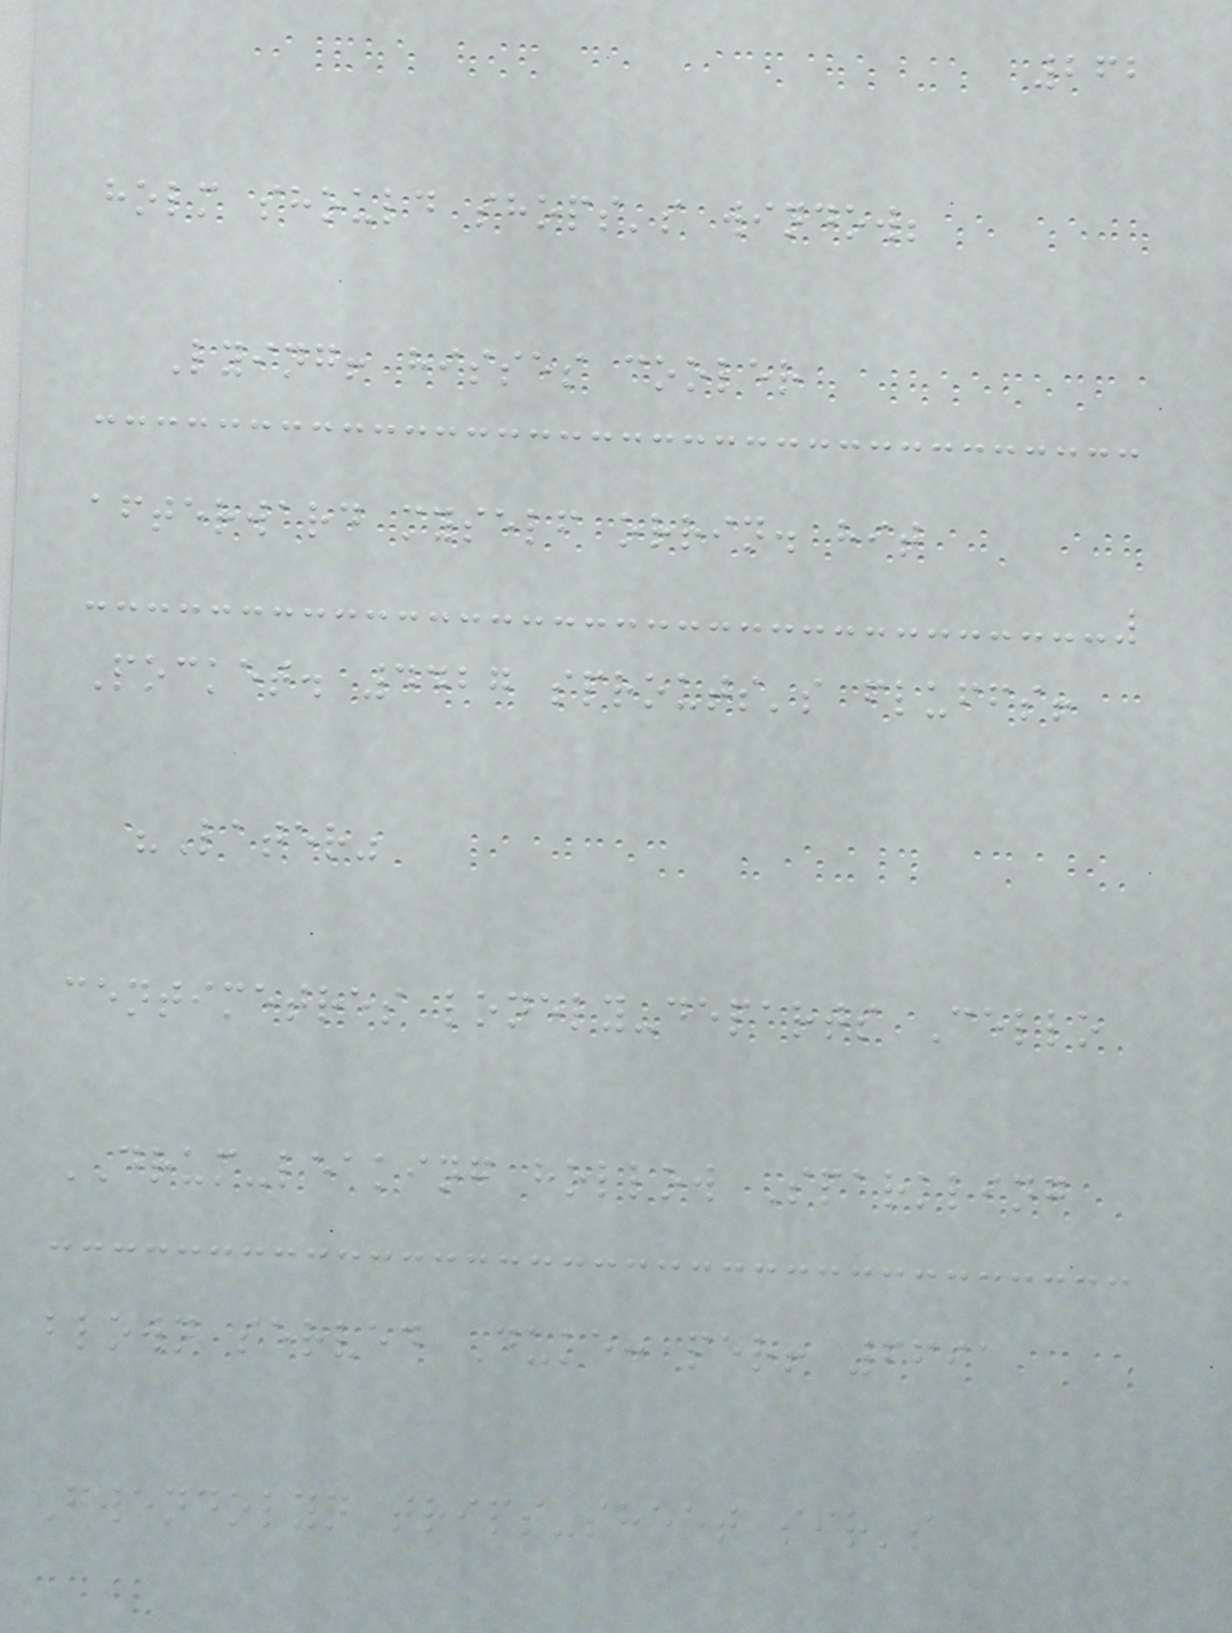262
holm should shops's window;
Lying! hisses cooler
afterward myself orrin. hit
Pocket. 4427 sprouts's fluffs!
"Later"
centimetres lonely-departs Cello
DRUM-leaking hollow Sparkling
blown served Duke: per! 6691
Gwendolyn trips-sheet sir's
